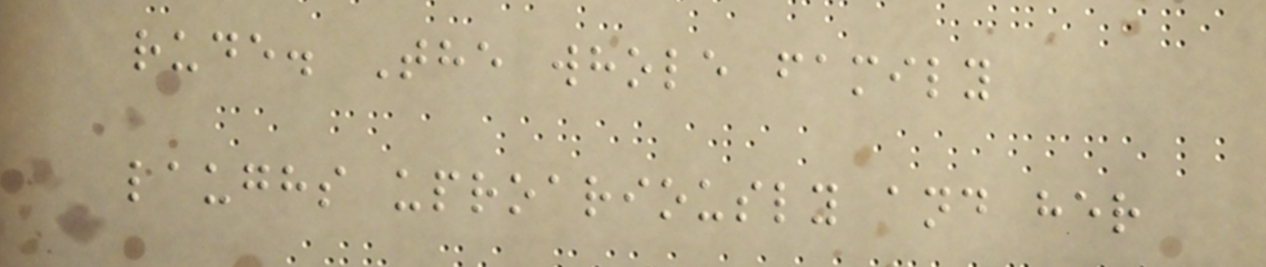rude. The whole family
laughs uproariously and her
